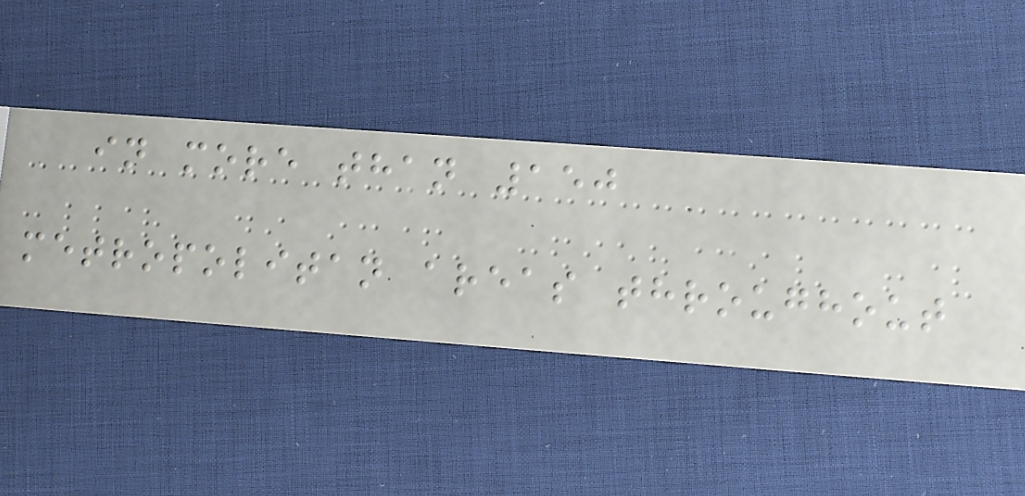in more than 150
metropolitan areas throughout
